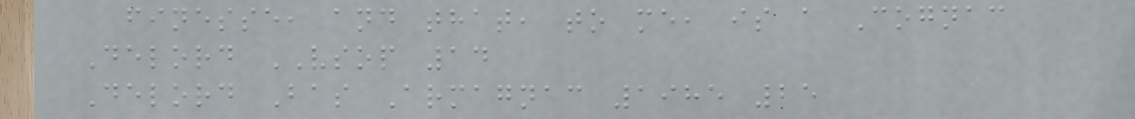finesse, and that, to me, is a Cognac
Delord VSOP 14
Delord Bas Armagnac 1985 25
